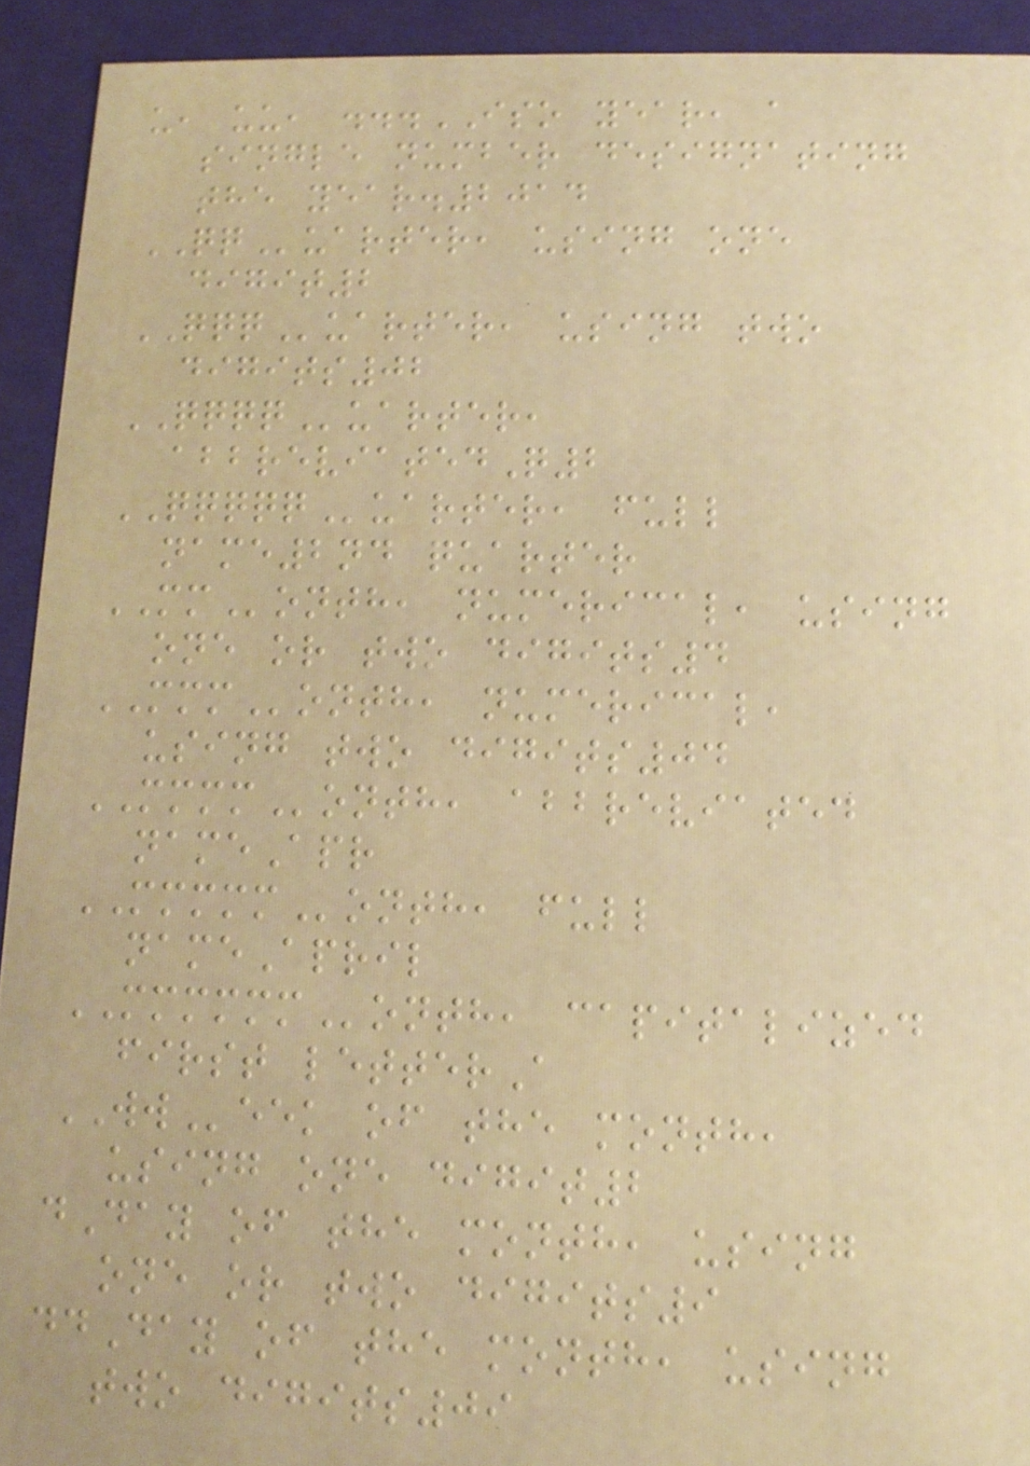u, uu, ...ISO year, a
single number designating
the year.2014
QQuarter, using one
digit2
QQQuarter, using two
digits02
QQQQuarter,
abbreviatedQ2
QQQQQuarter, full
name2nd quarter
MMonth, numerical, using
one or two digits4
MMMonth, numerical,
using two digits04
MMMMonth, abbreviated
nameApr
MMMMMonth, full
nameApril
MMMMMMonth, capitalized
first letterA
WWeek of the month,
using one digit2
dDay of the month, using
one or two digits9
ddDay of the month, using
two digits09
